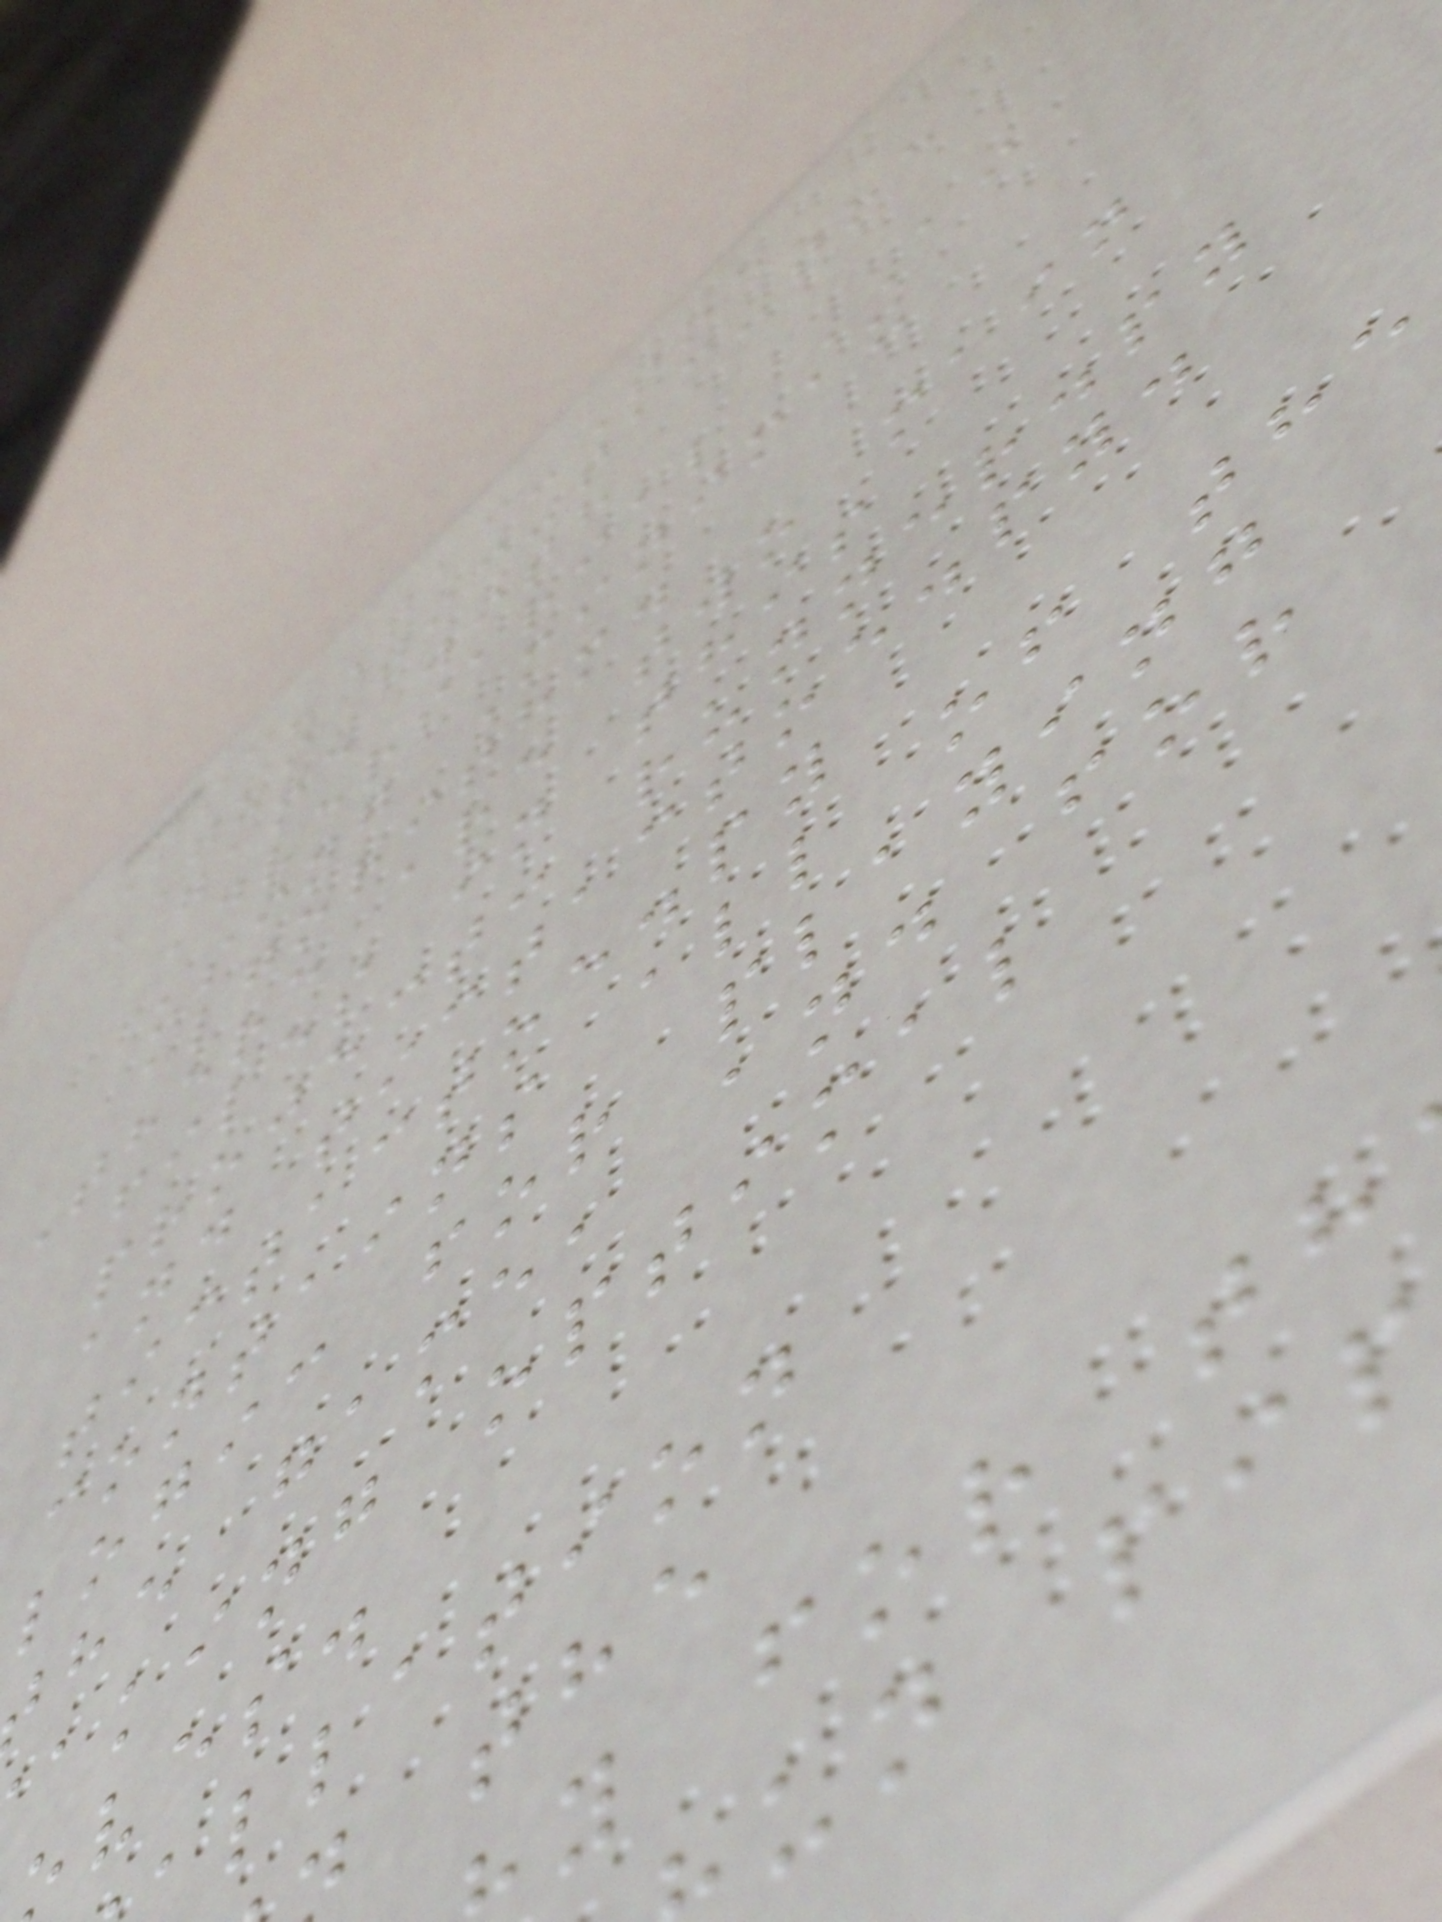Tic-Tac-Toe
GUI tic-tac-toe
game with
adversarial AI
using Minimax
algorithm.
There are two main
files in this
project: runner.py
and tictactoe.py.
tictactoe.py
contains all of the
logic for playing
he game, and for
aking optimal
ves.
llation
y for th
un pip
